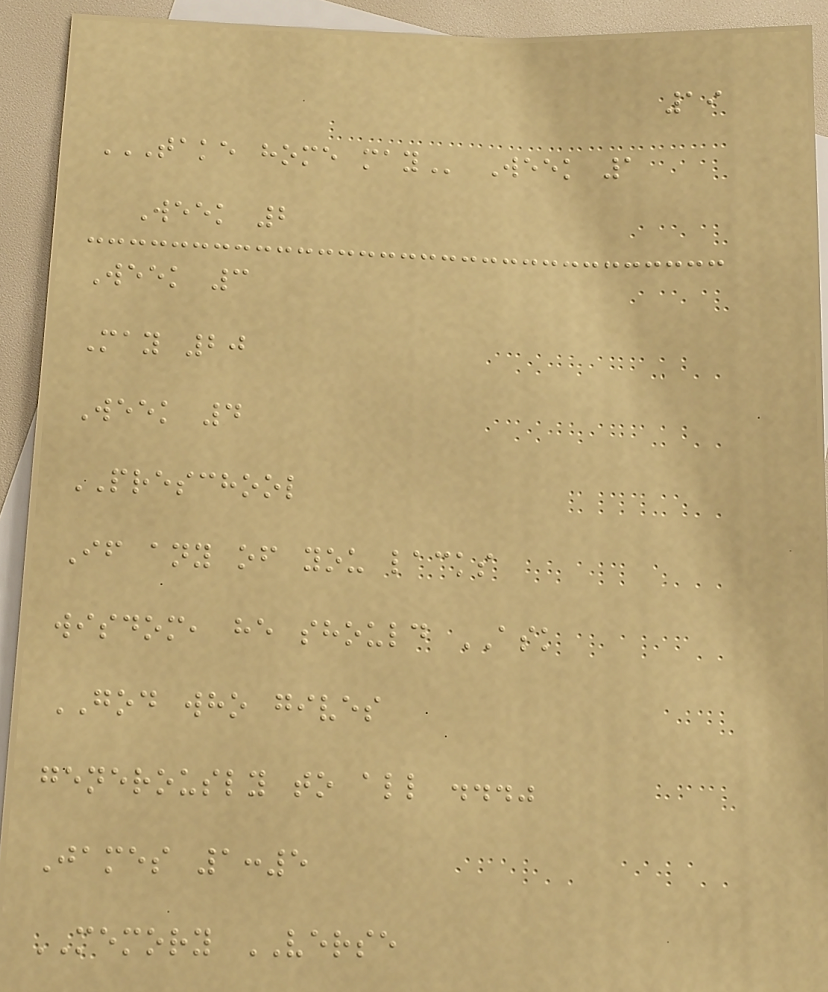19
TAKE HOME MAY Week 1
Week 2
Week 3
May 20
Week 4
PRESCHOOL
If any of you lacks
wisdom, he should ASK
GOD who gives
generously to all ..."
James 1:5
MEMORY VERSE
